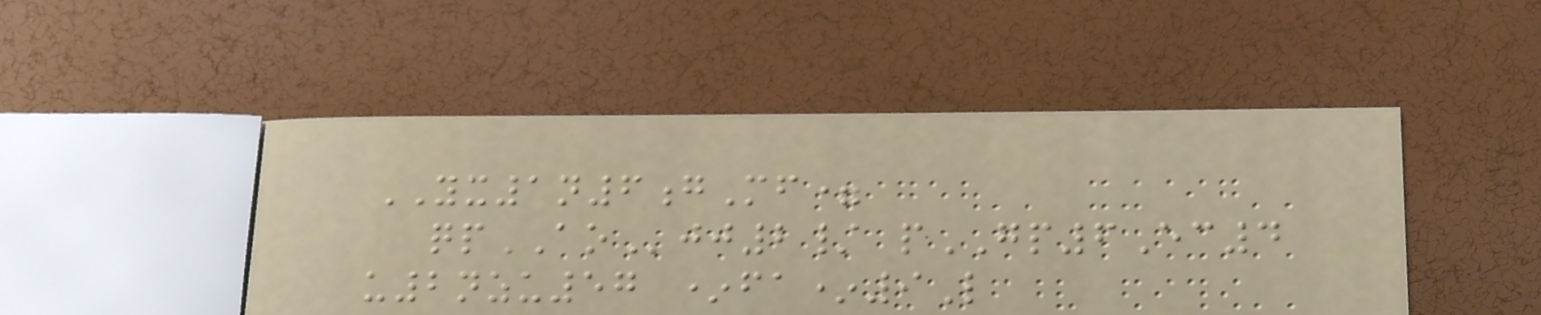YX1n6gMf=
qpAOjj2/ pGP6Ec4
u2nzu57 *fa*9L
